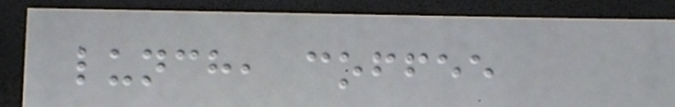lunch, coffee
